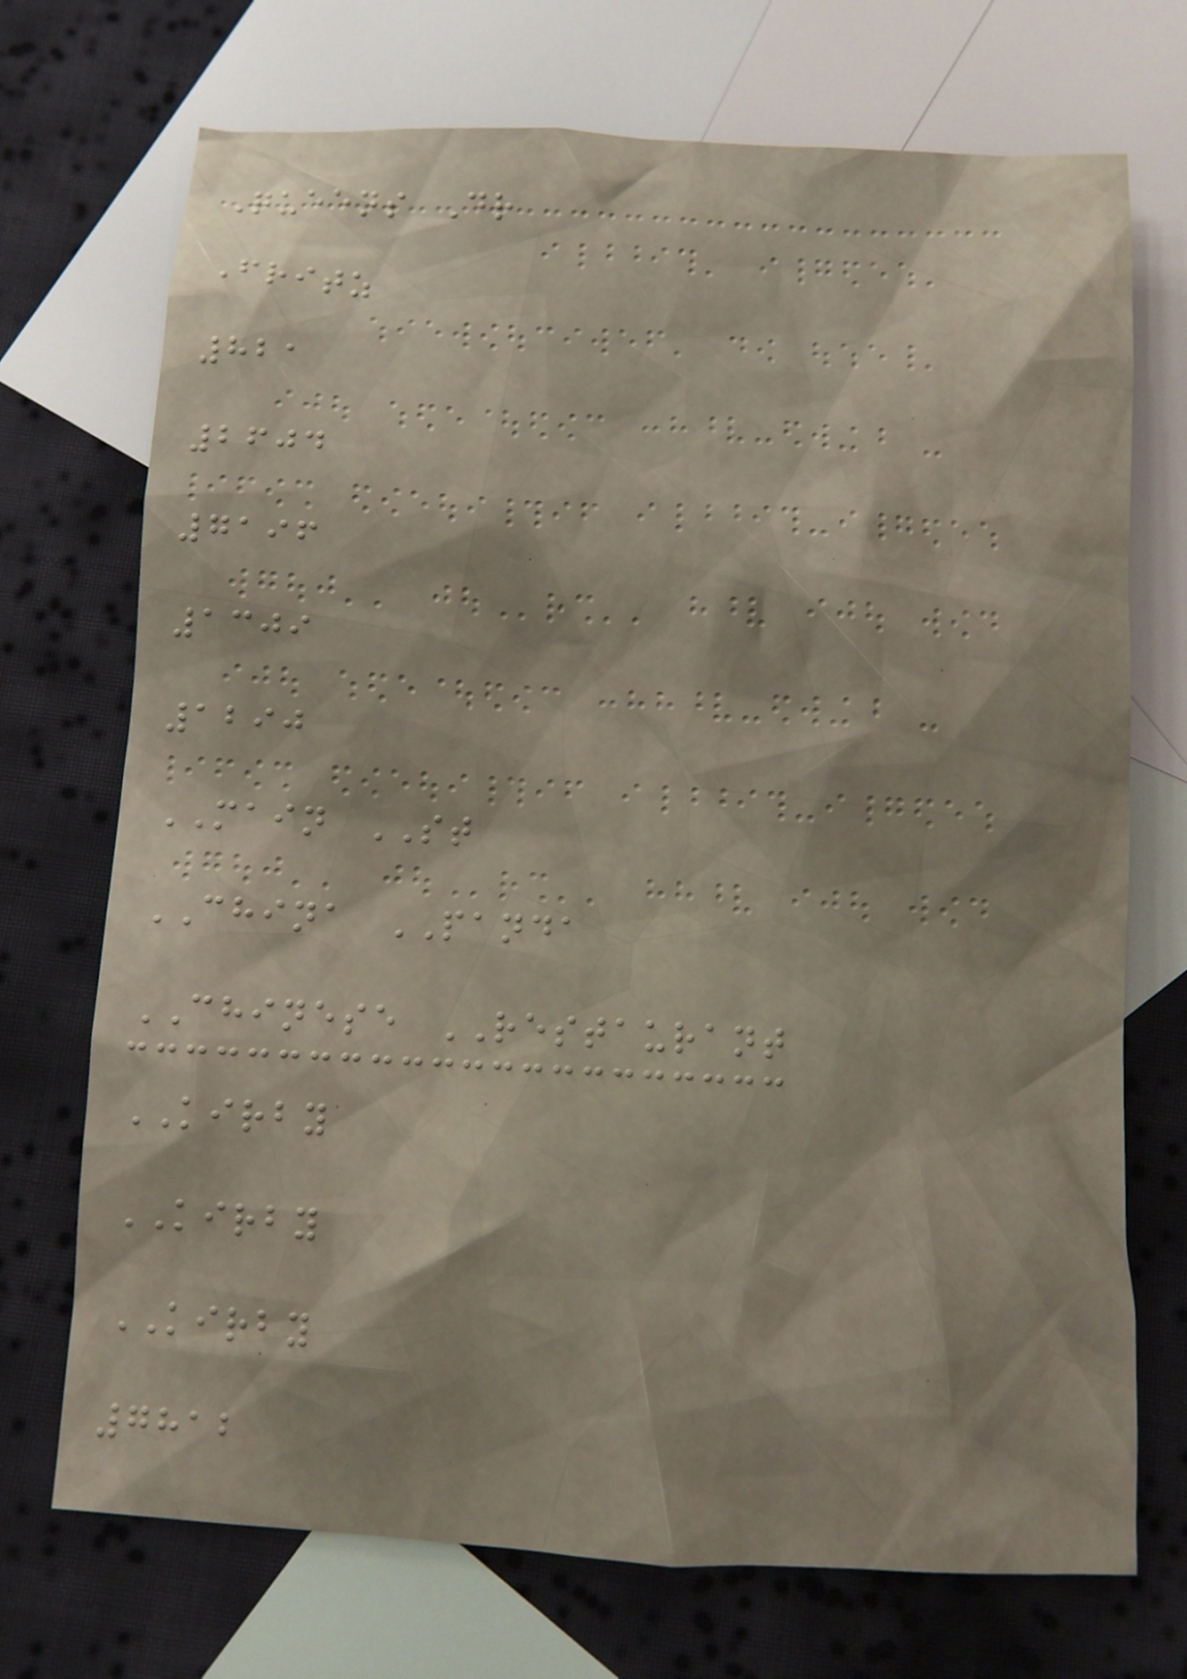Queens Dr
Fritz
821
2604
7196
1309
1290
MAIN ST
CHINA PANDA
CHINESE RESTAURANT
KIRBY
KIRBY
KIRBY
7812
